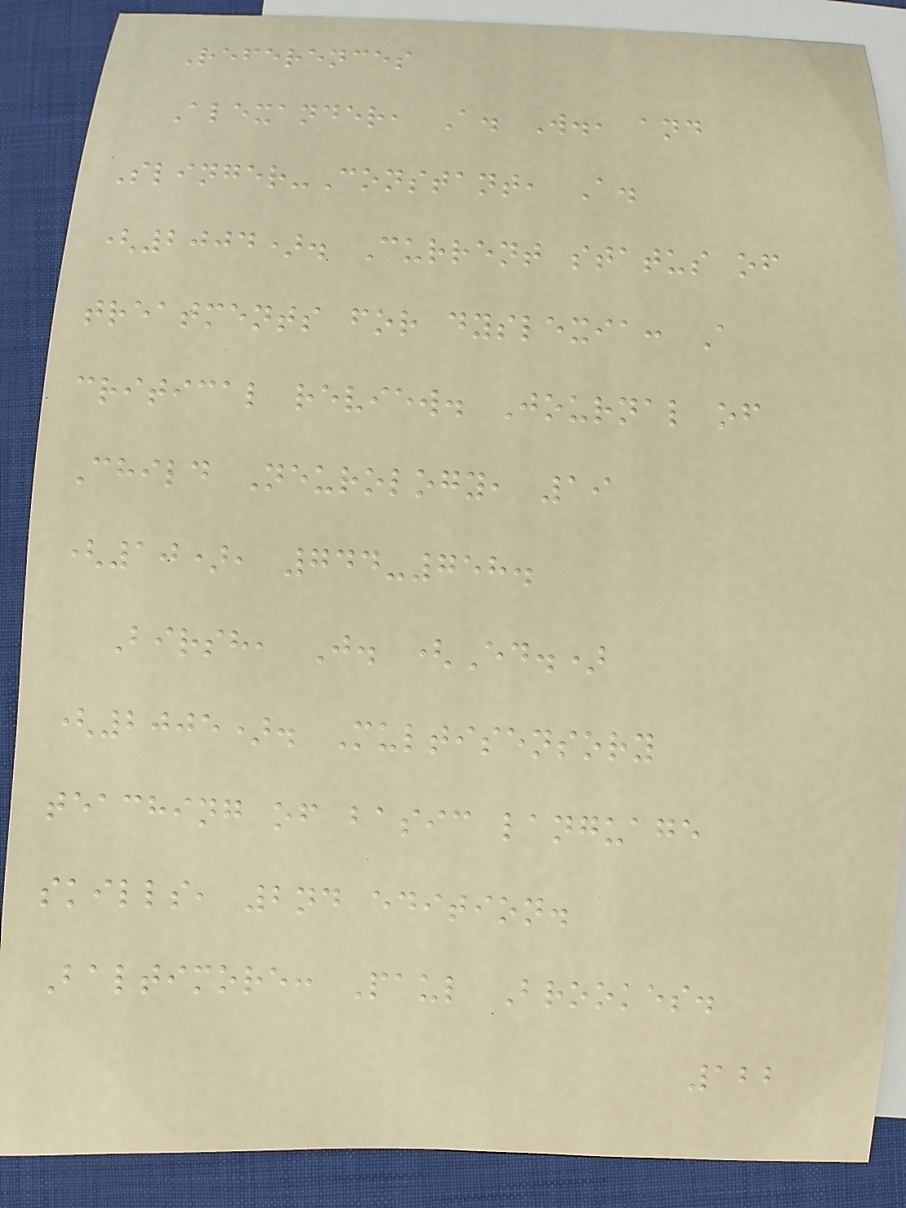References
Alexander, A. W., and
Slinger-Constant, A.
(2004). Current status of
treatments for dyslexia: A
critical review. Journal of
Child Neurology, 19
(10), 744-758.
Birsh, J. (Ed.)
(2005). Multisensory
teaching of basic language
skills, 2nd edition.
Baltimore: Paul Brookes.
122
